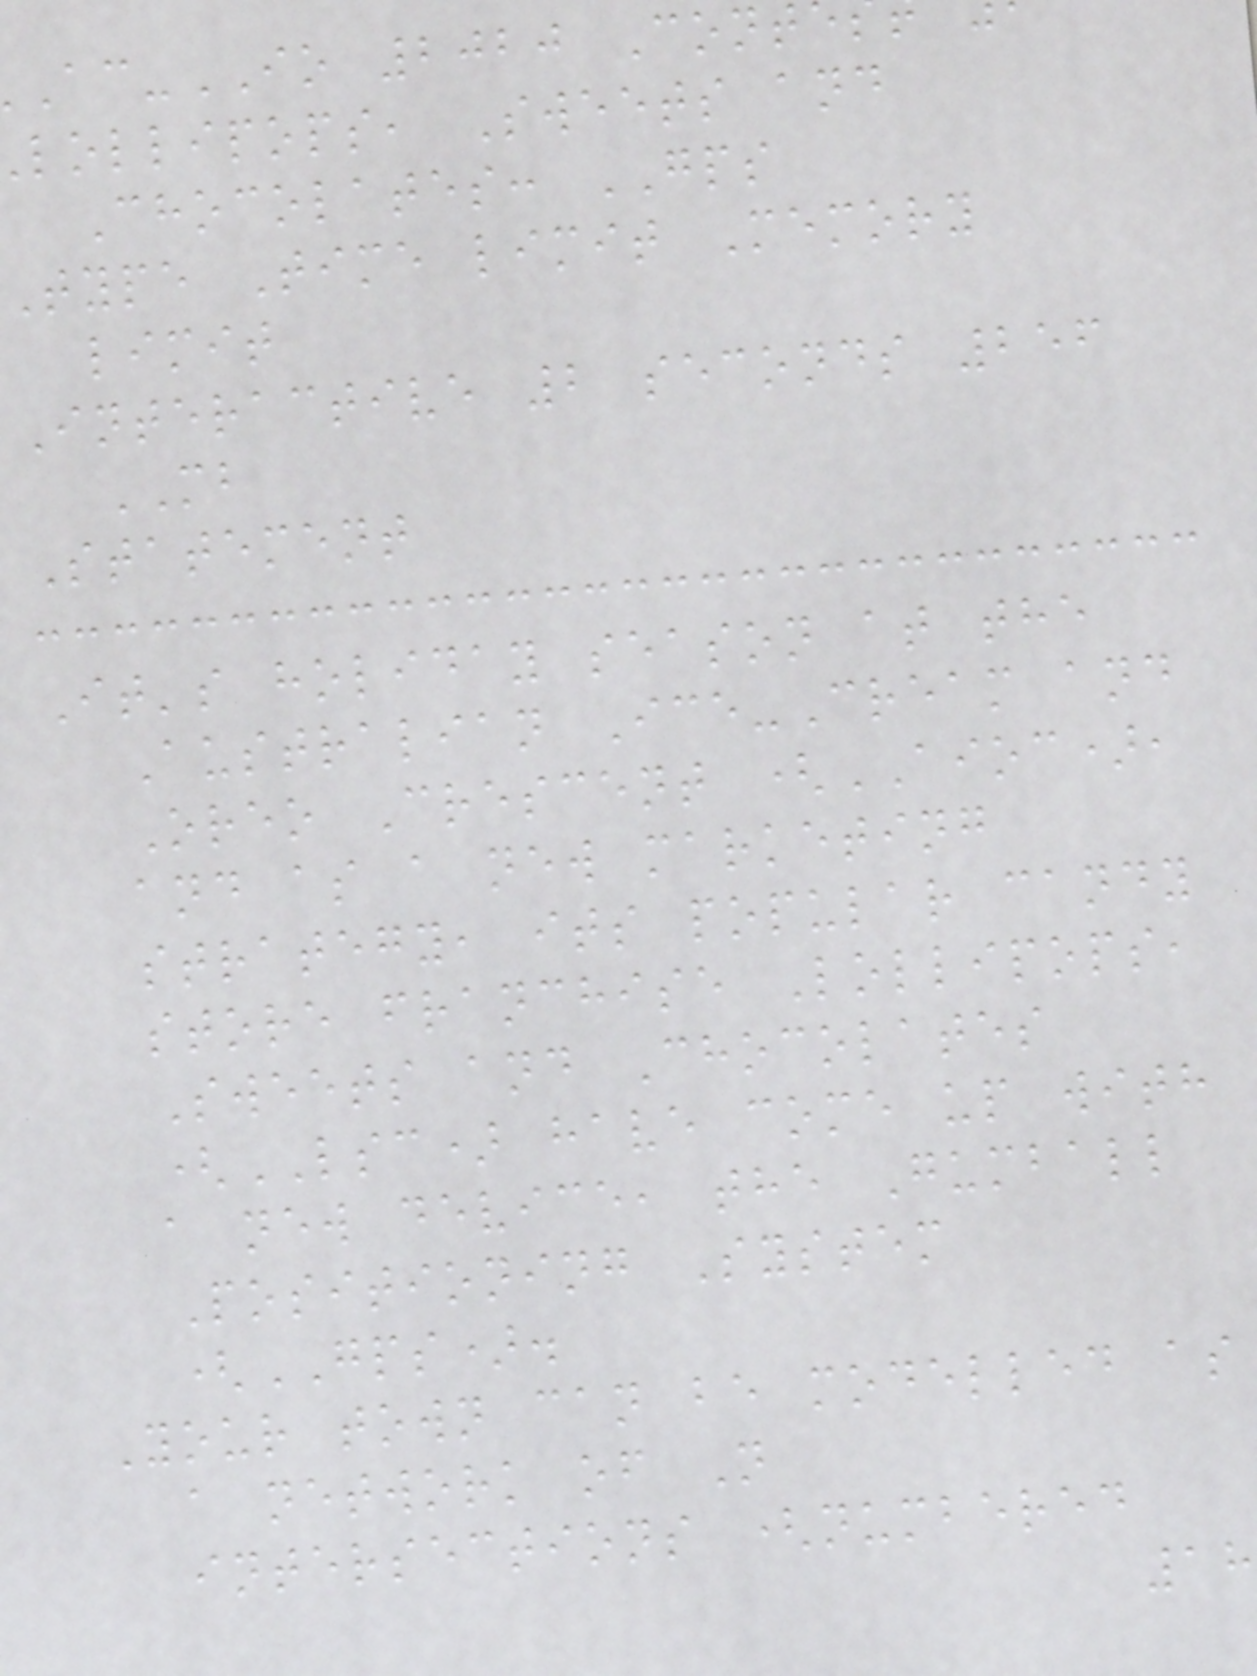-IO 2020 Cont
lollipops, Sweets and
Chocolates: GPS
Type Time limit Memory
limit
Interactive 2 seconds 256
MB
Statement
It's holiday season at the
Australian Ice-Cream and
Oreo Crescent (AIOC),
and as a new marketing
strategy, its popular candy
store franchise Lollipops,
Sweets and Chocolates
(LSC) have come up with
a new device, the Gumball
Positioning System
(GPS).
Your town can be modelled as
a network of N
intersections (numbered
